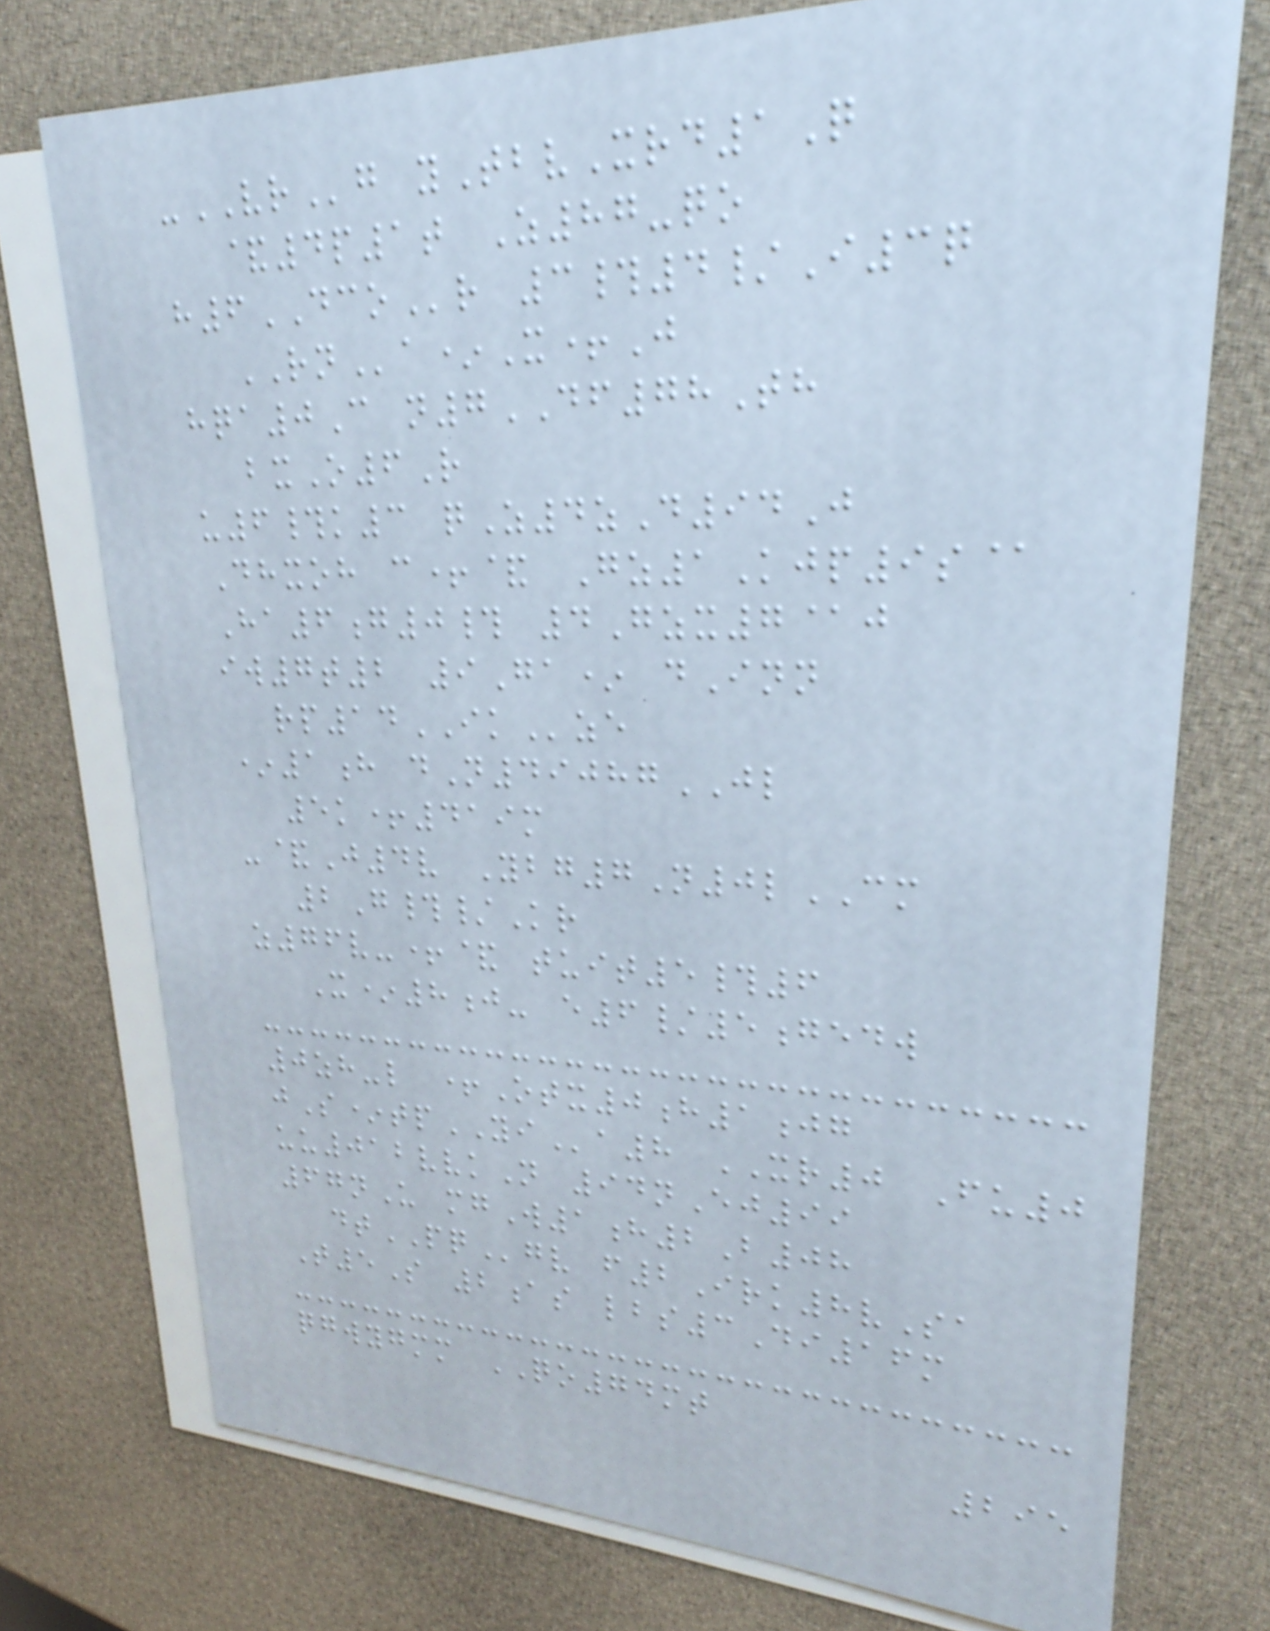-VRg yTbvXrd1Q
&4p1t Z87-qo
h6DCOr 3#4/I3q
RNa*X+J
hqa0C n7DF78Th
bxO6R
u6#k3 qZ4zD94J
Dhxoh c+& Gz1Kjp9s@
Ha6g0# 4Gzx7@j
iw7t2 9Ga* dInn
rp14IKze
*1h dN49087JL
5k+419m
-&J4v Ybg7N0lCM
2G#/Kr
z76v-+& tuit5#6
X*8j- e6/5gedw
0zh-l +Otx0h1jg
jS*tpYIa8 XR0 Fu0
uu012vvkN 94nEj99
67nU mgW1h2B08
dtPQgv f2Irk8vSa
T5S 2as lbs3Di16m
qgwygmm QO74mt
295
